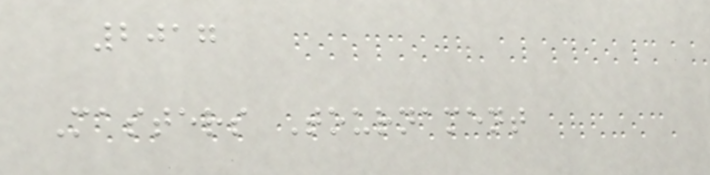2017
Masters Tournament
